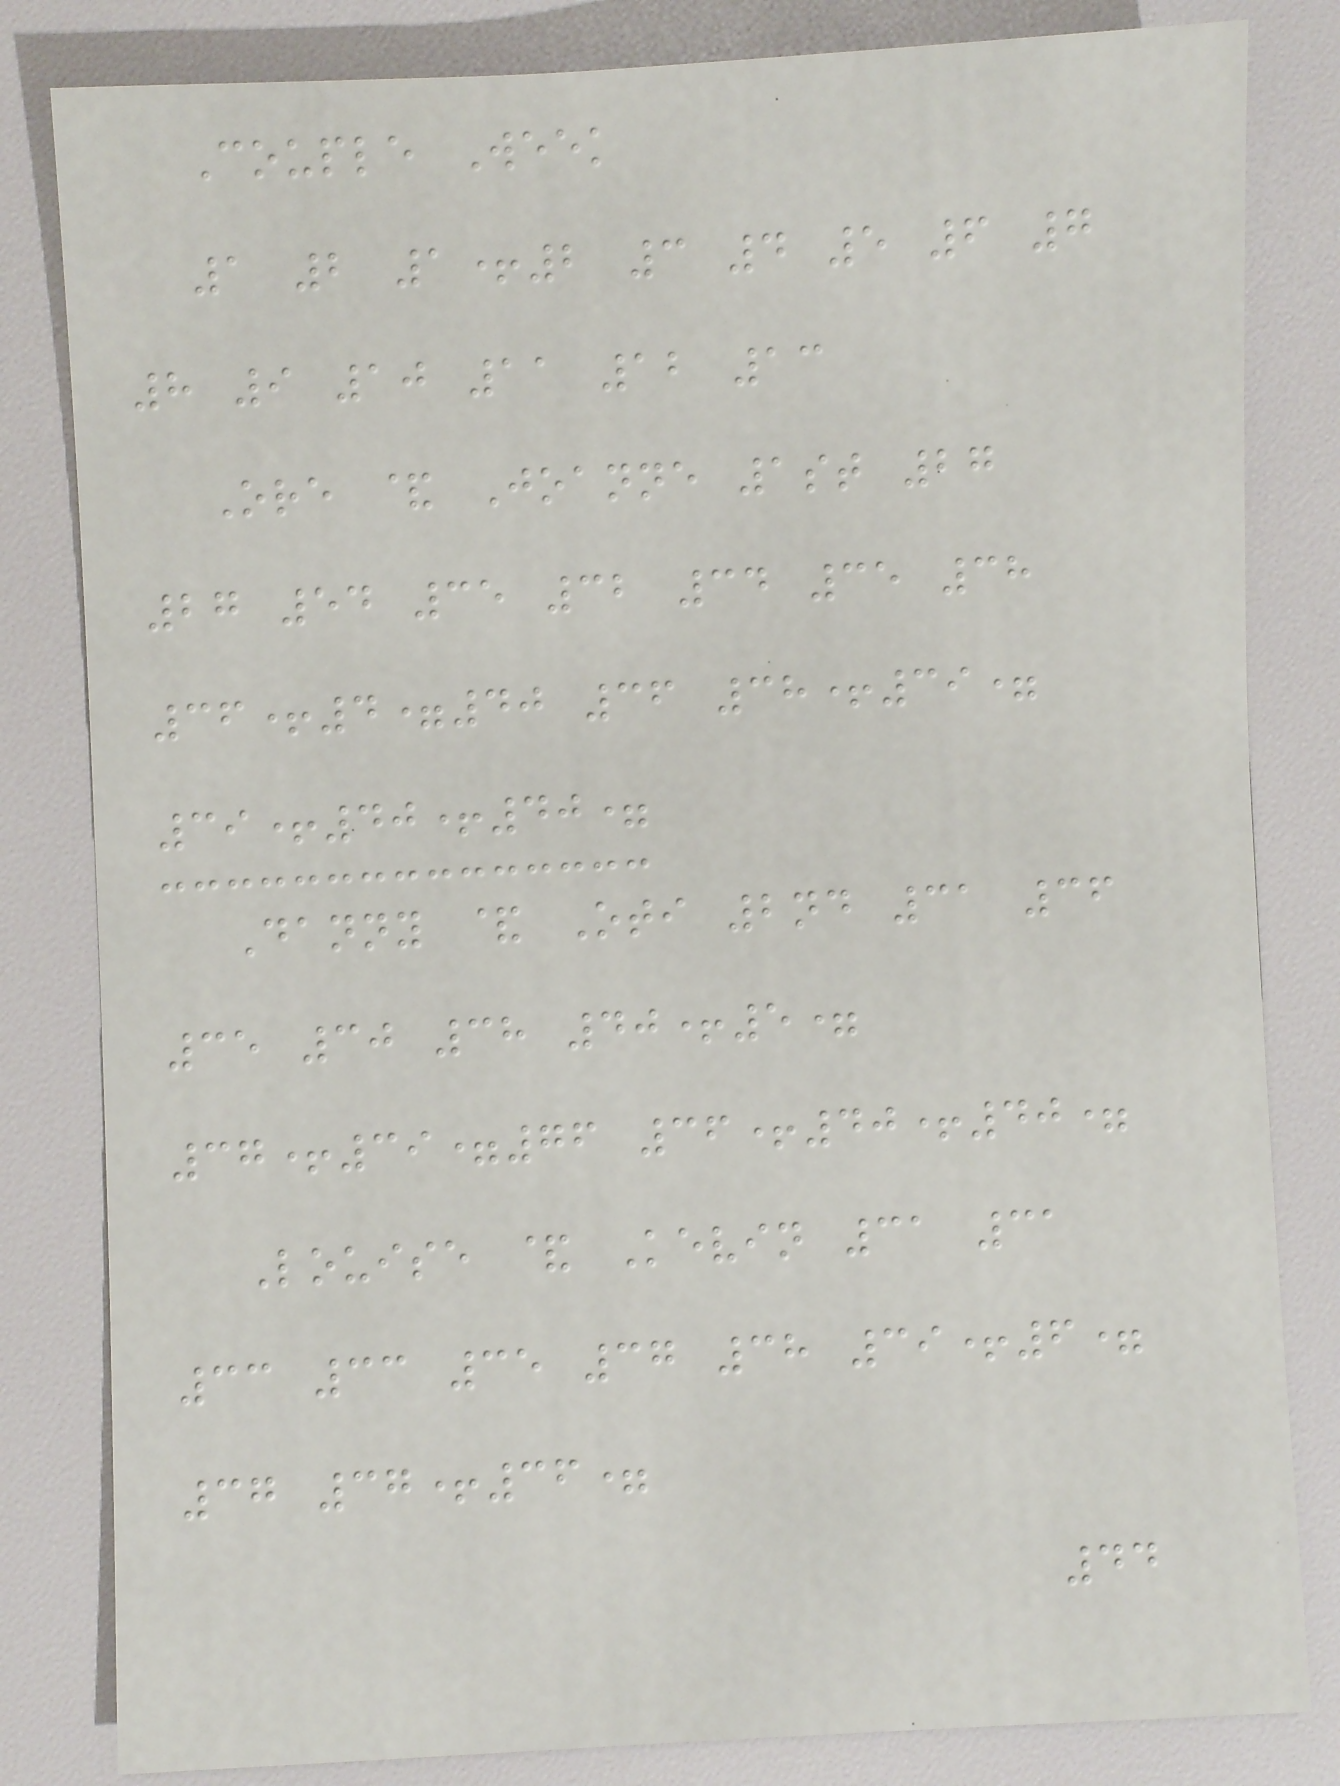Couple Week
1 2 1+2 3 4 5 6 7
8 9 10 11 12 13
Ore & Joanne 1st 27
27 54 35 32 34 35 38
36+4=40 36 38+39=
39+40+40=
Danny & Oti 2nd 31 36
35 30 38 40+5=
37+39=76 36+40+40=
Louise & Kevin 31 31
33 33 35 37 38 39+6=
37 37+36=
44
